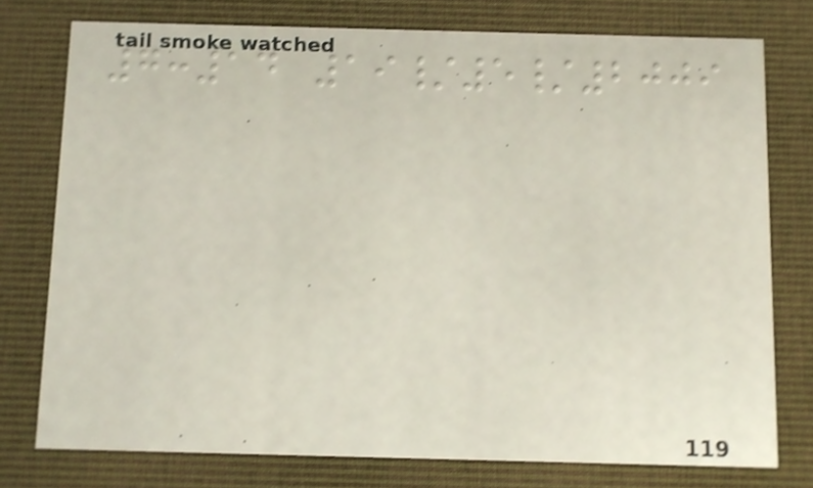7:14 19/5/2009
